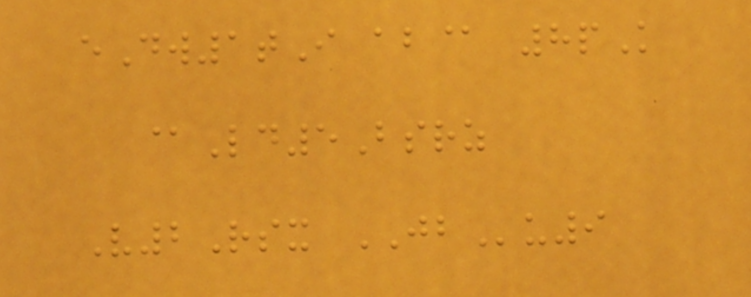eDw1tI ab@ 8pK
@Ld5Bsrz
V2Rsx JBu9
